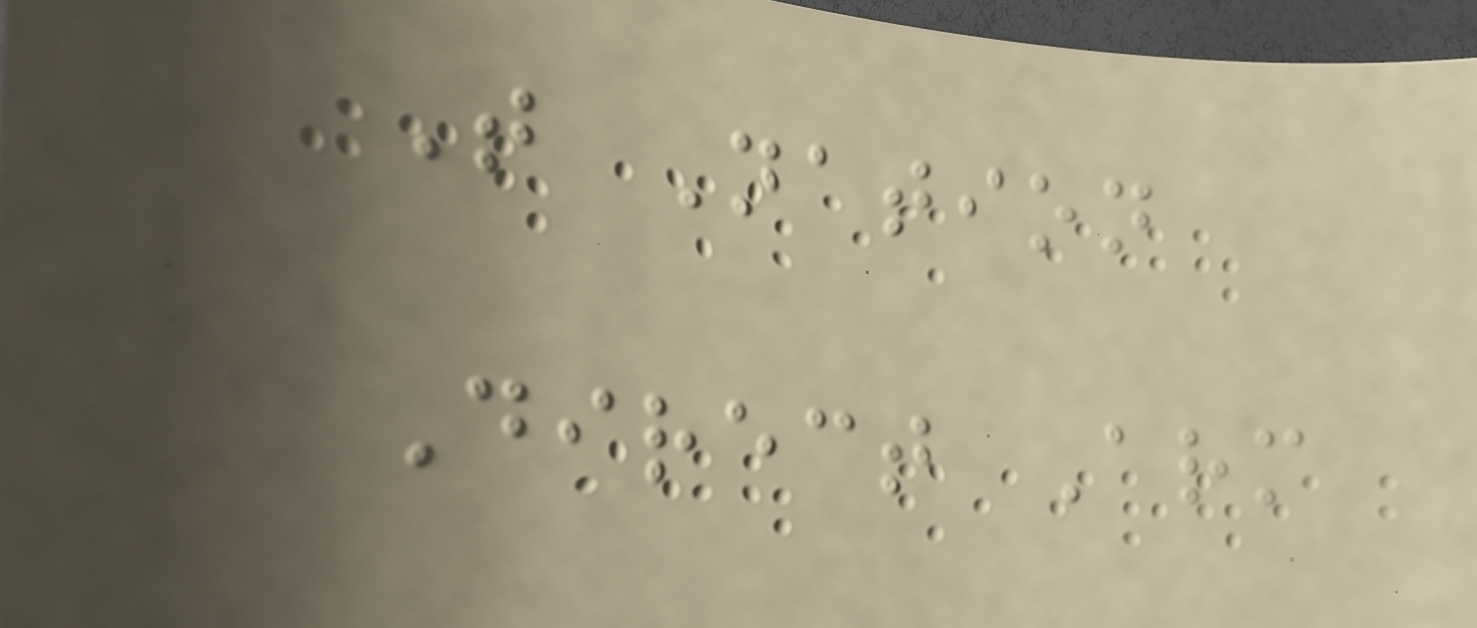T Nation
Direct Arm
